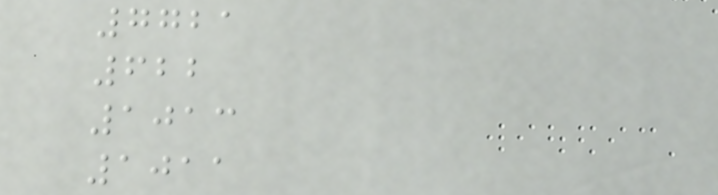7721
622
1013
1011
